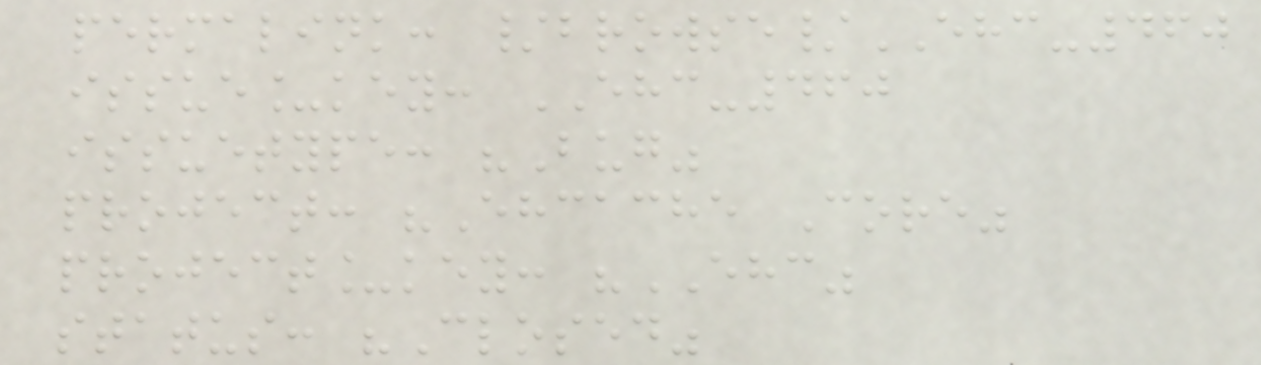permalink: /browse/EHC-460
issue_key: EHC-460
issuetype: "Bug"
project: "Ehcache Core"
project_key: "EHC"
status: "Closed"
